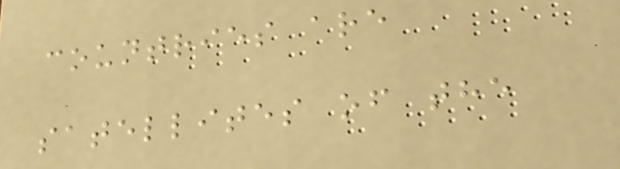countries are
satellites of the
